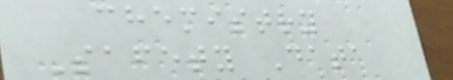chemistry
Safety Data
